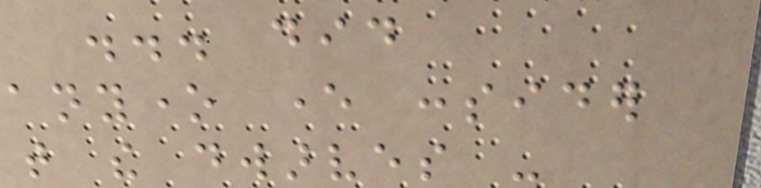... did
anyone ever consider
that the dwarves -
